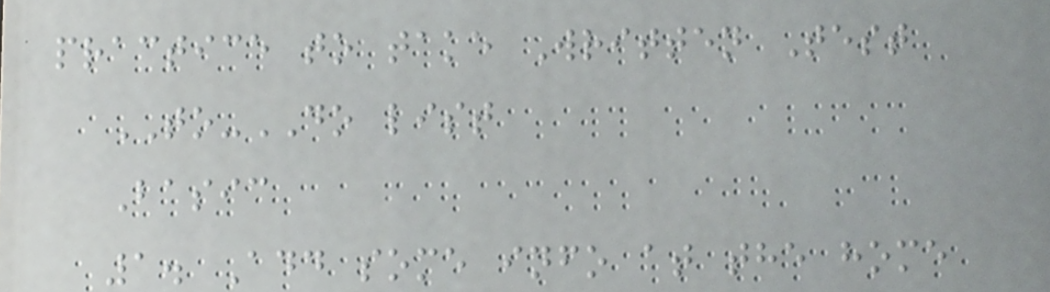practice to take Written Test
TO-DO list
Basic
1. Add some info at the home
